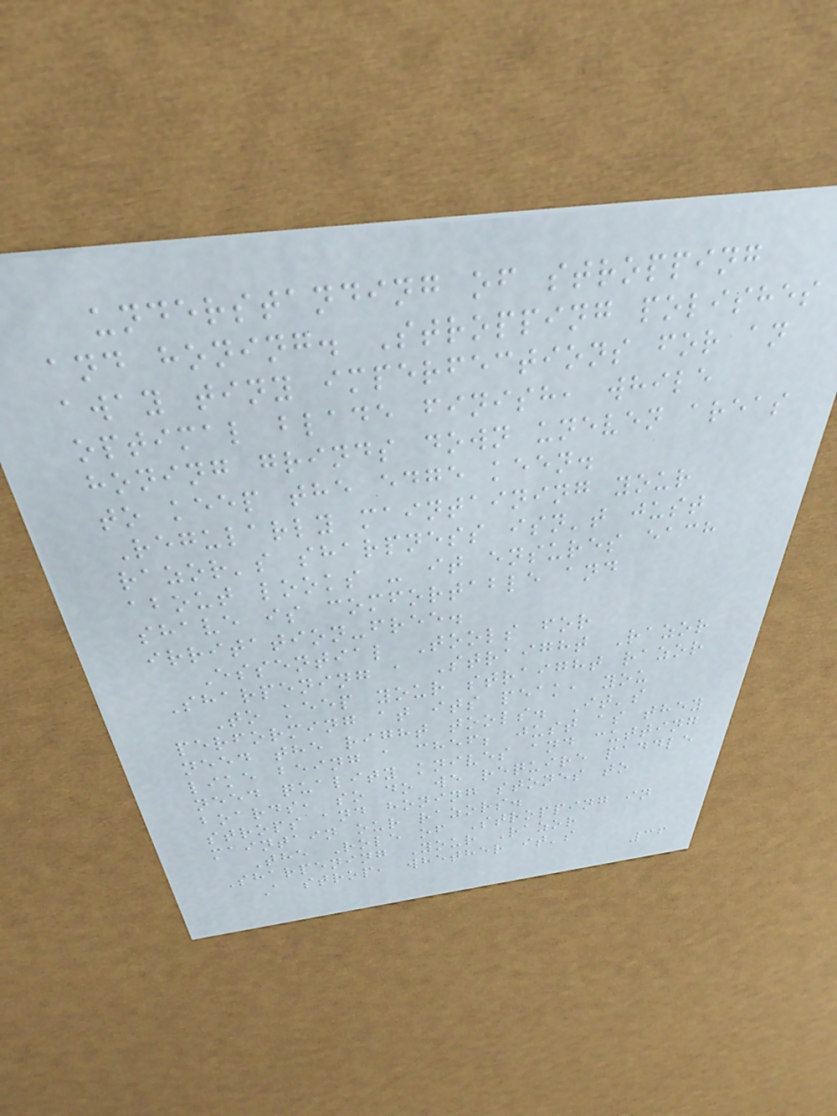understanding of stropping
and honing. Stropping polishes
away tiny imperfections for an
optimal blade finish, while
honing grinds down uneven areas
to keep the edge keen.
Regularly maintaining your
razor's sharpness isn't just
about looks - it ensures each
shave is comfortable and
irritation-free.
Essential Tools for
Sharpening a Straight Razor
To keep your straight razor
performing at its peak, you
need the right tools. It's
like being a chef; just as they
need quality knives and cutting
boards, so do we require paddle
strops and honing stones to
maintain our razors.
The Role of Stropping in
Sharpening Your Razor
A strop, whether it's
36
